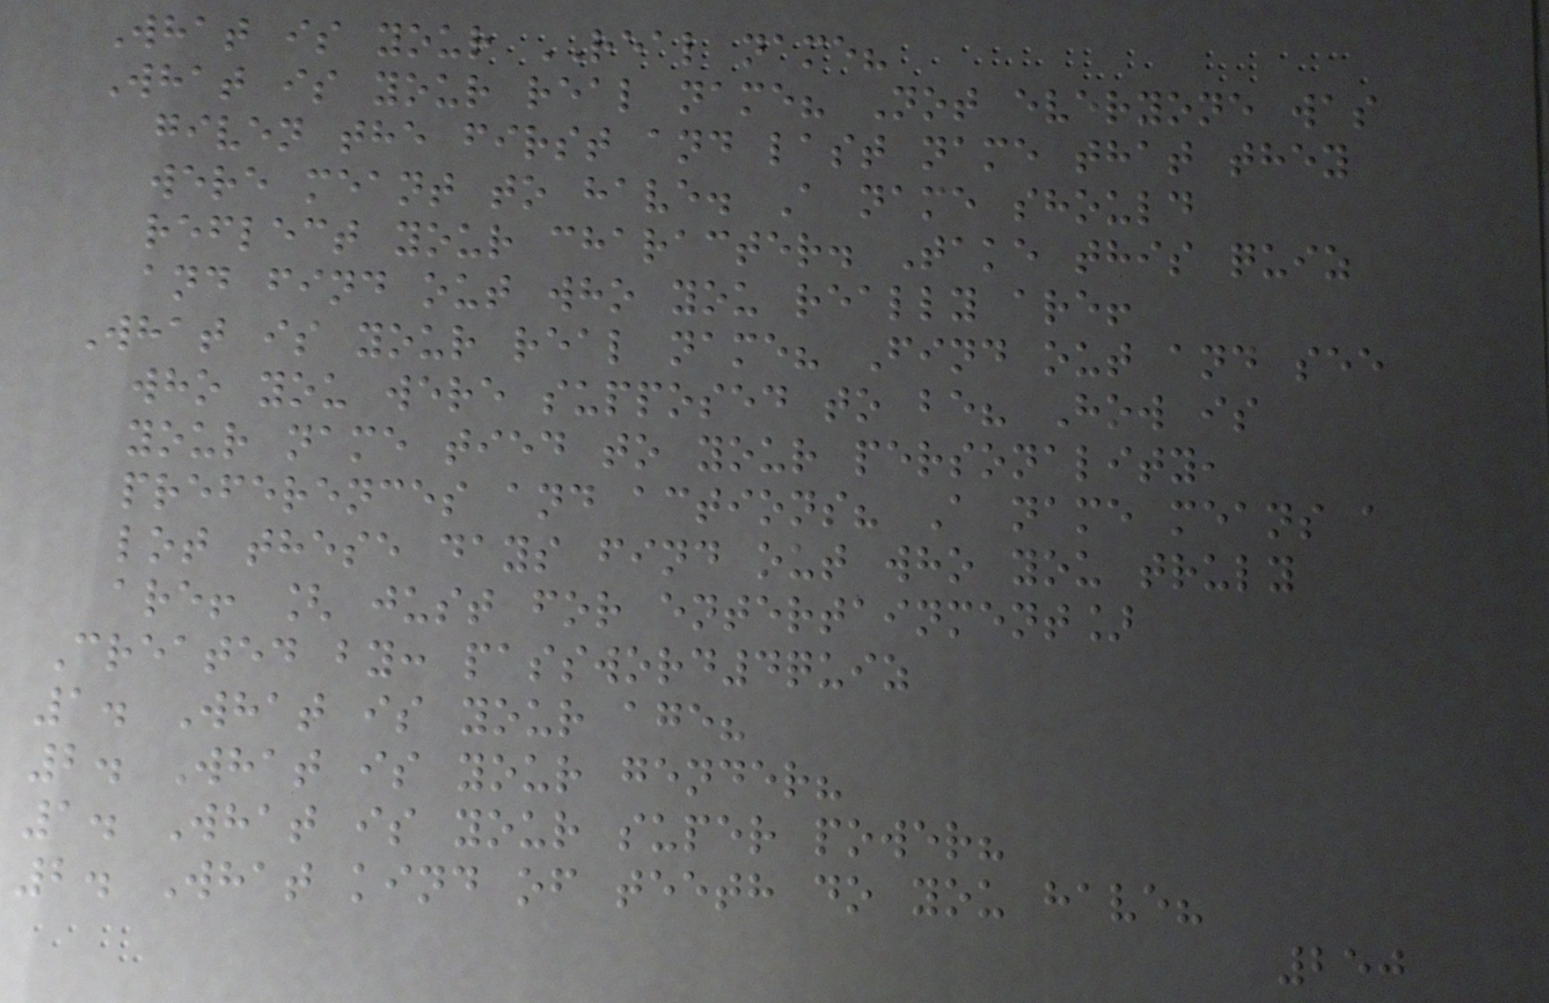What is your REAL name?
What is your real name? Not everyone was
given the first and last name that they
were meant to have. A name should
reflect your character. Take this quiz
and find out who you really are!
What is your real name? Find out and see
who you were supposed to be? How is
your name tied to your personality,
preferences and actions? A name means a
lot these days find out who you truly
are! [ just for entertainment]
Created by: password4quiz
1. What is your age?
2. What is your gender?
1. What is your super power?
2. What kind of teeth do you have?
250
